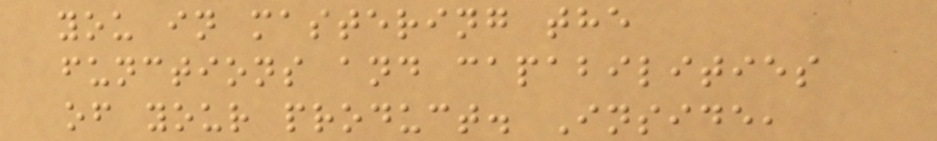you in mastering the
functions and capabilities
of your product. Inside,
